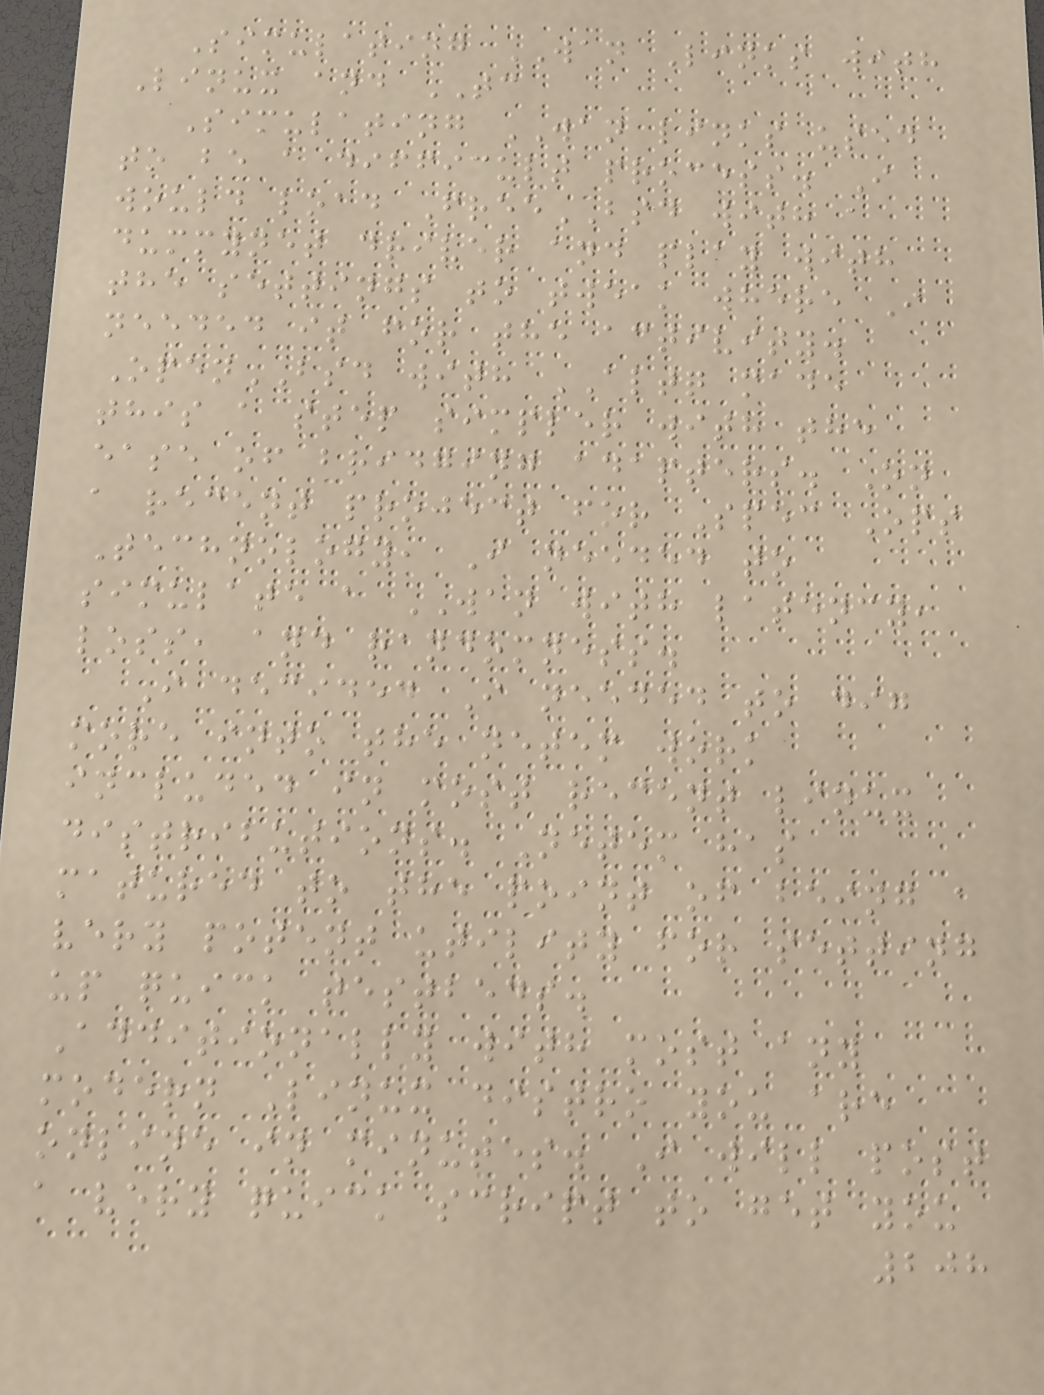Simulating WAN Links with
Linux and TC
Simulating WAN links used
to be a difficult process. I
would load FreeBSD with a
dummynet driver and play with
the settings to tweak where I
needed it for the activity.
OpenBSD with ALTQ made
this a step simpler with the
ease of bridging adapters. On
a recent project for Spec Ops
Technology, I needed to
simulate a WAN with latency,
loss, and randomness.
I decided I needed to dig
more into the netem work
included in most recent linux
distributions. Netem has
matured to the point of being a
very potent utility for setting
up quick testbeds.
Additionally with most any
modern Linux distro you are
online in minutes. I will post
a very quick script to get you
208
